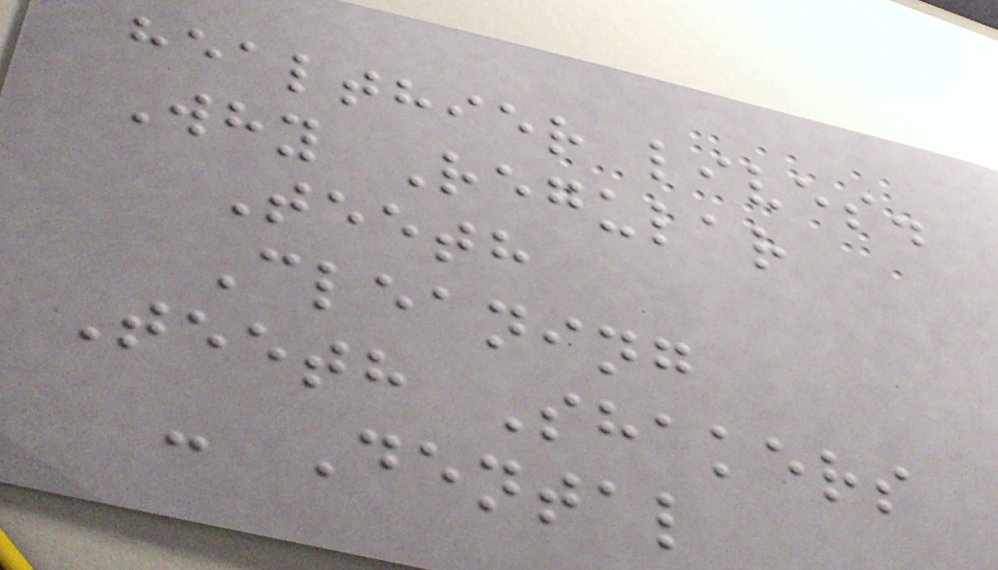healthier lives.
Why Regular
Teeth
Cleaning
Teeth Shakers
- Dental
